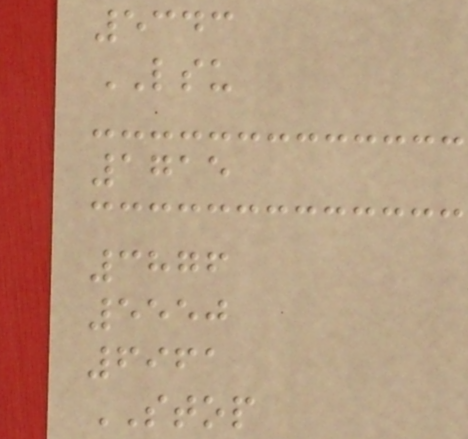5343
LSU
1715
3876
5550
6961
STOP
